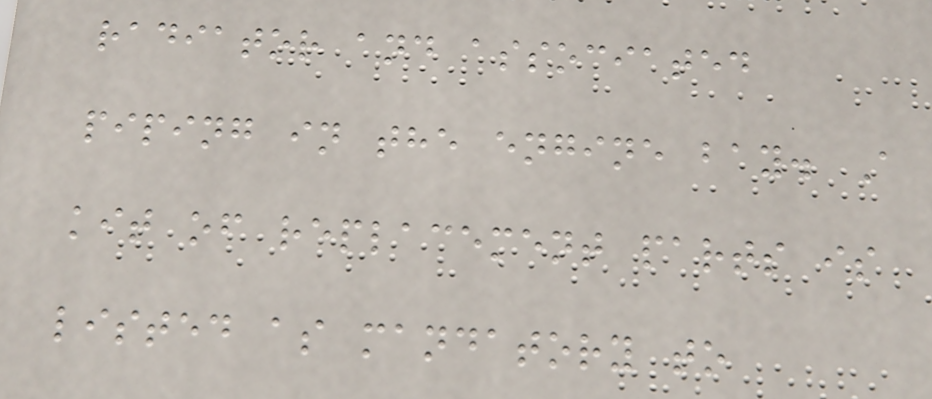radiator and associated
piping in the engine bay. A
kit of replacement parts is
listed as mandatory to
